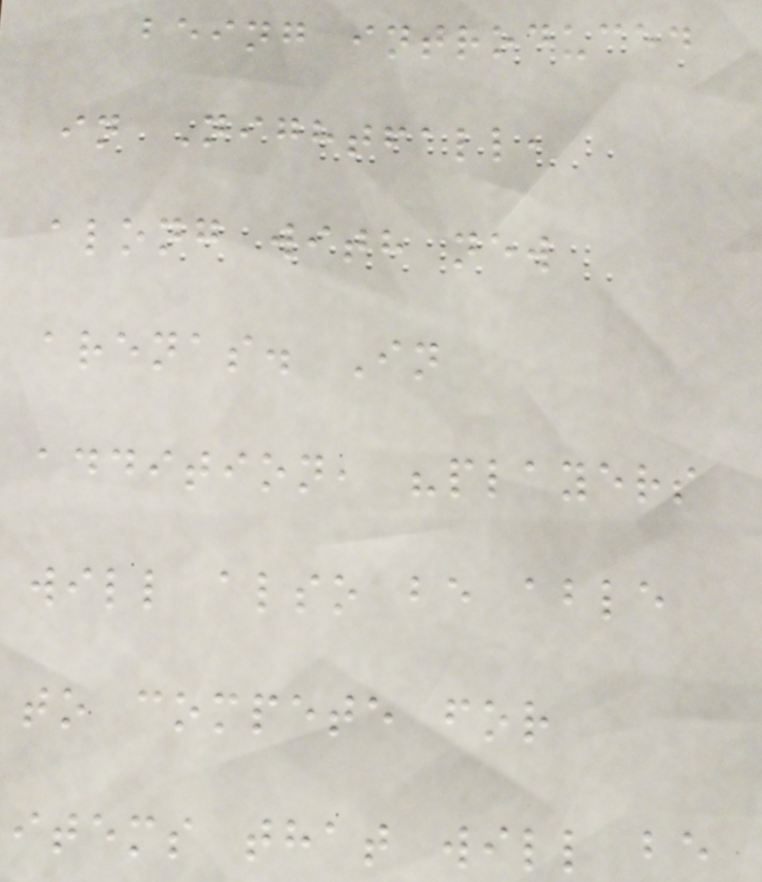being introduced
in Nightfall,
along with new
arenas. In
addition, "players
will also be able
to compete for
items that will be
